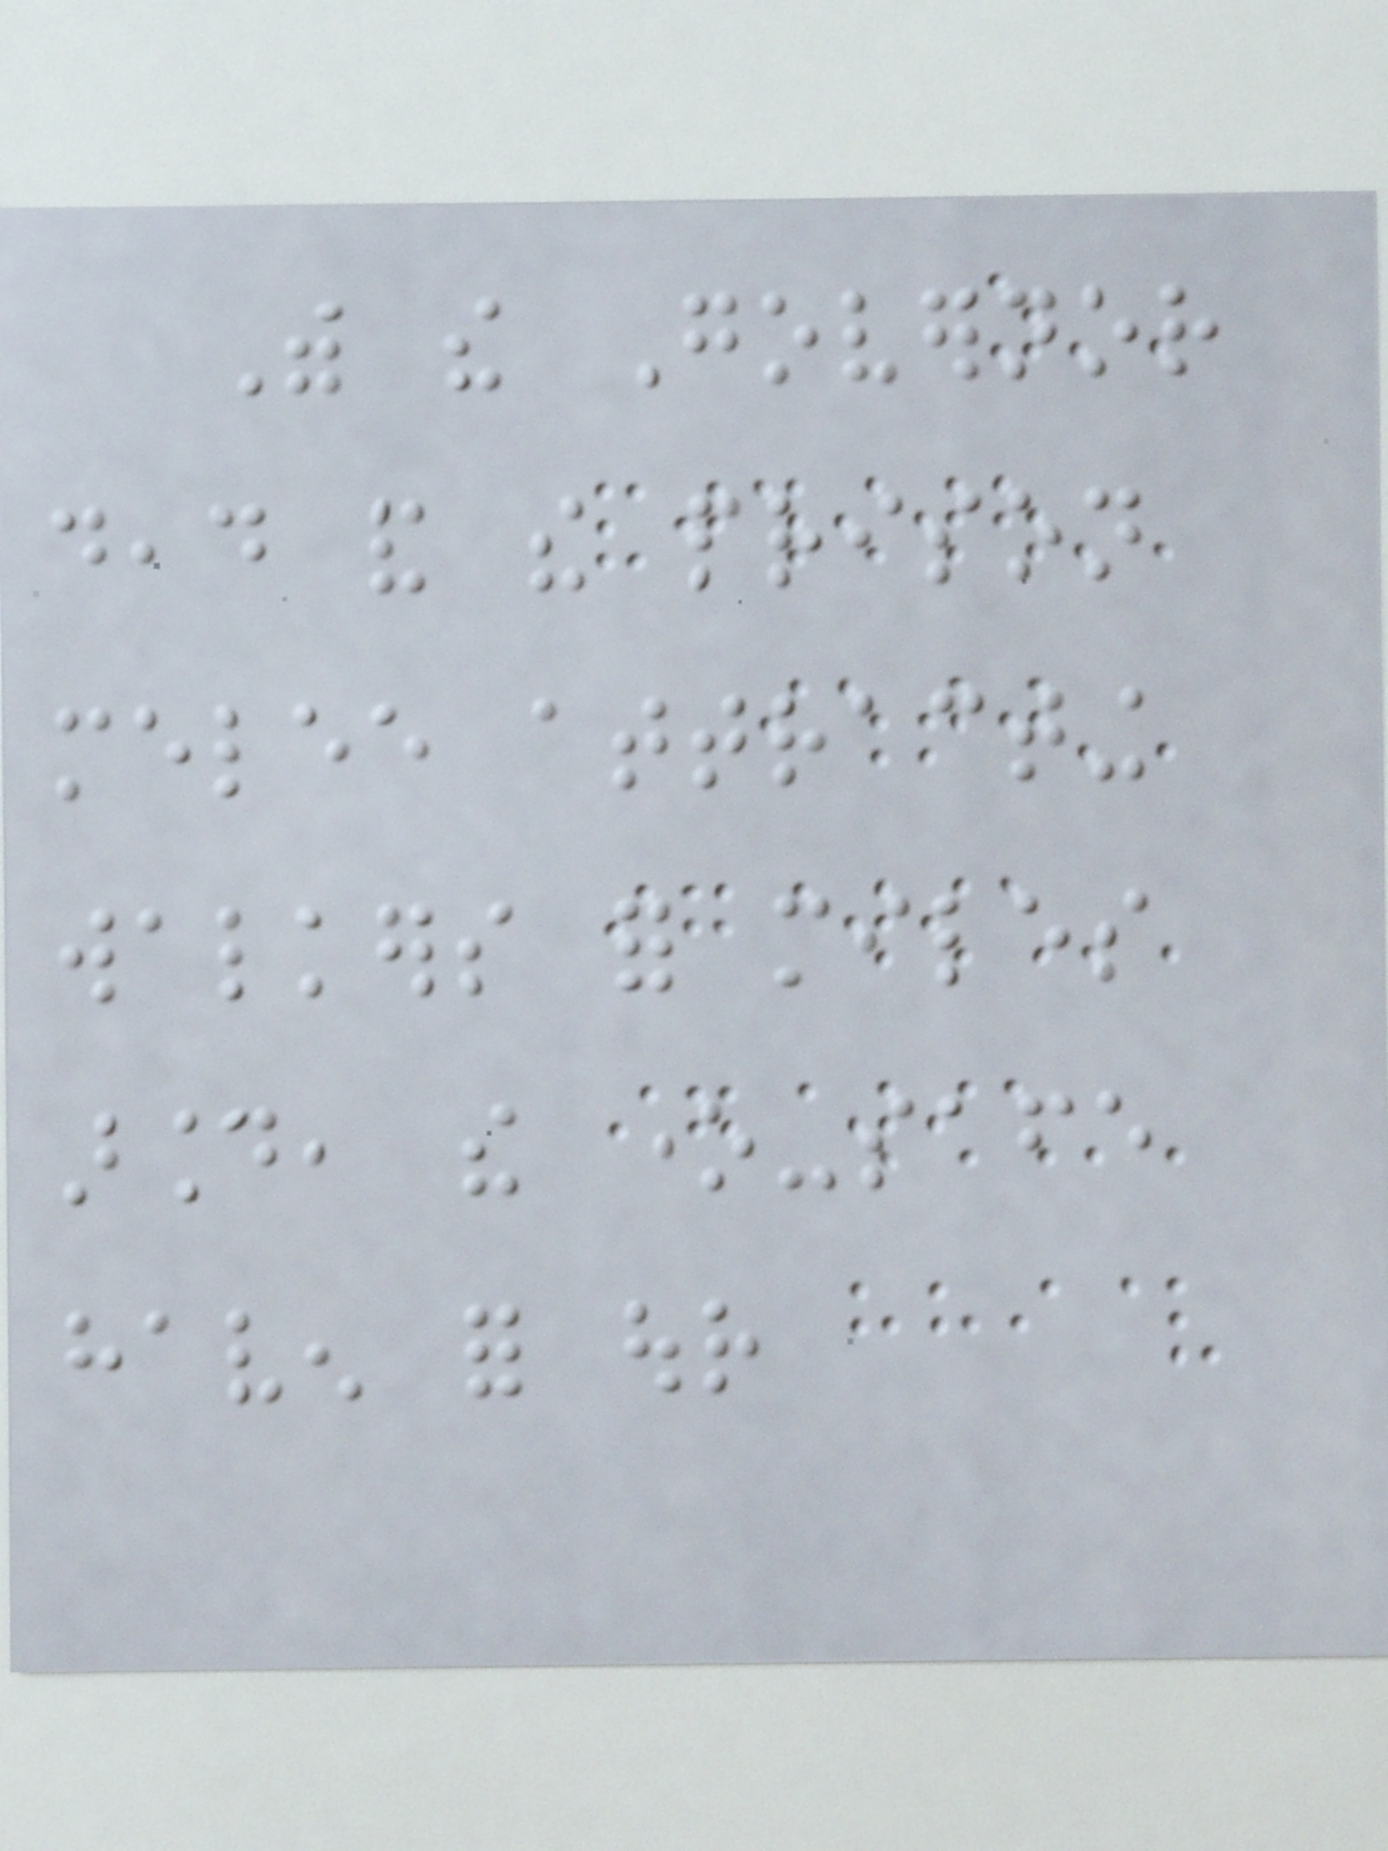With the Governor
dead and the prison
melee attracting
walkers for miles
around, the one-safe
haven for our
